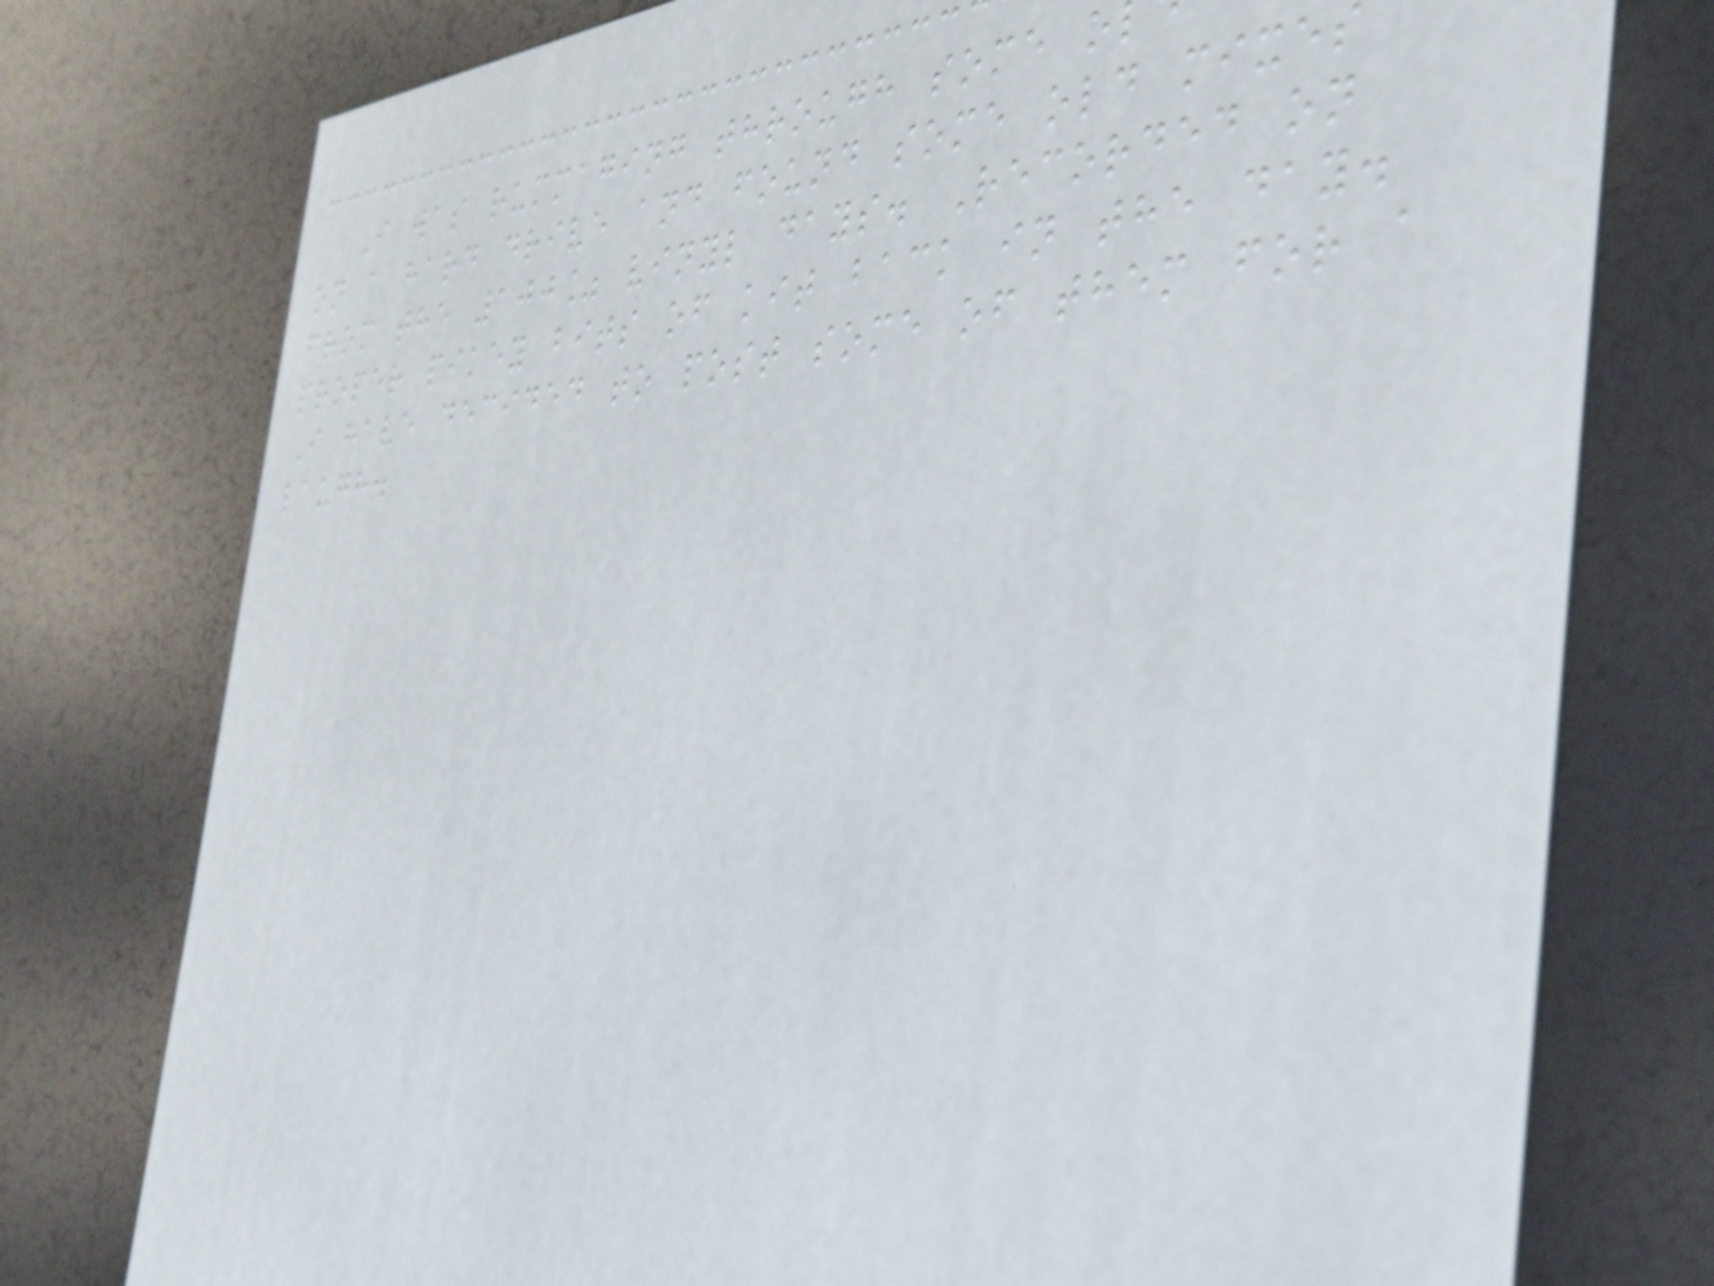I was rummaging through some o
on a hard drive and found some old mixes
from the 100% vinyl days. Recorded on
proper pikey bits of kit back in the day.
I have decided to post some of them for a
laugh.
